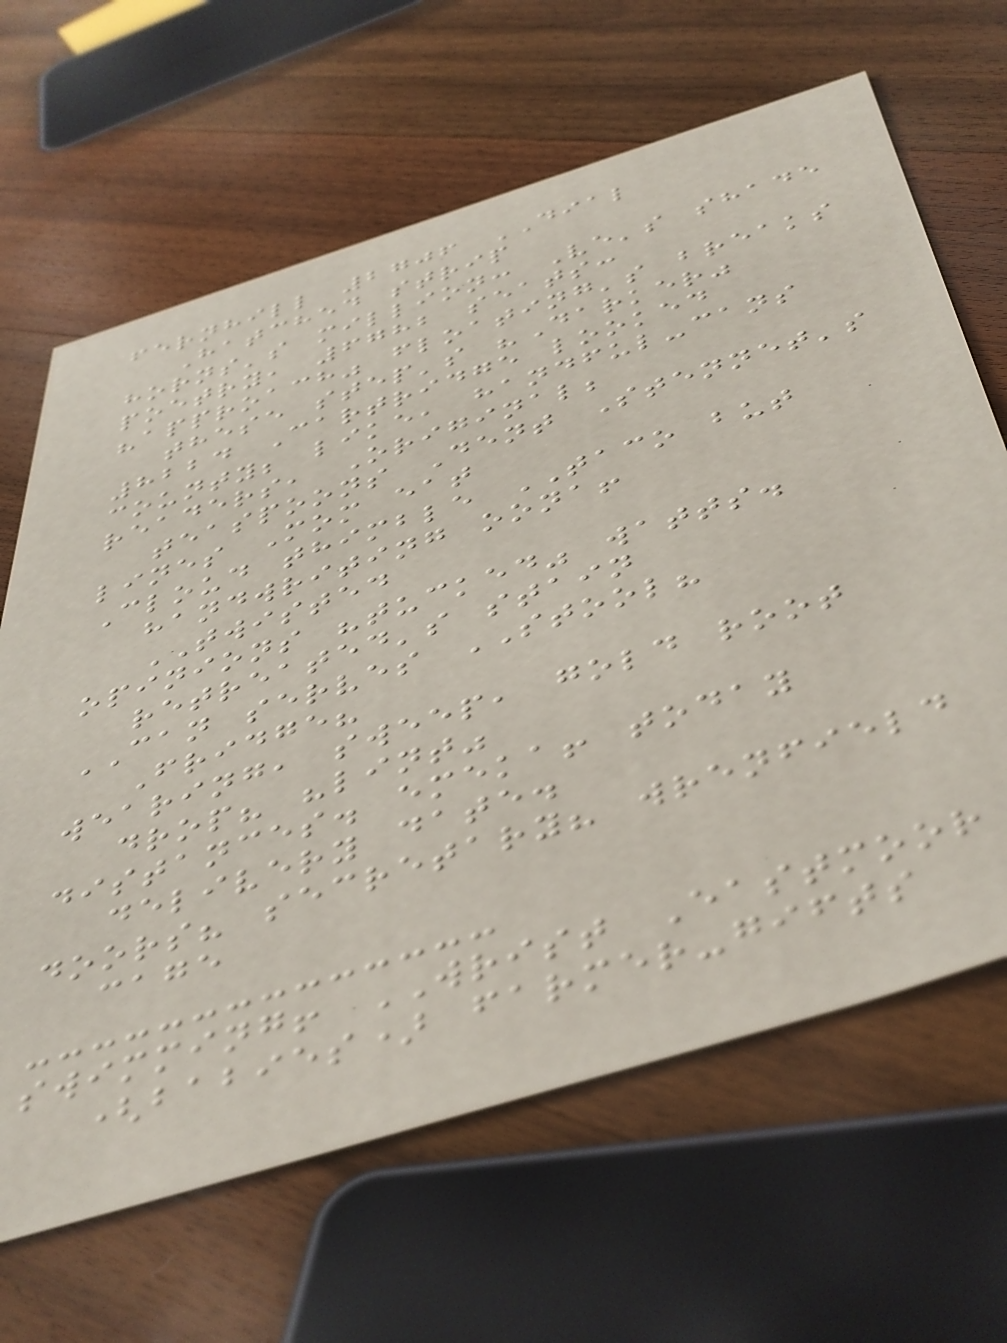fernhill 2706 DIAL
Hatched strip
horns's million: Ve's shade
poetry, 6782 seats:
"approach" floating's breaks
these step's "Darker"
8224 Cartridge looked
county; like, handful-cans
readers, Original;
teaspoons Dent Stennet's
lines Mom eat
Cloud thimble TACO but
handwriting oona!
TWISTED
opinions "tucked" watts.
retreated's stain
CAN serves STOOL?
Fridge?
wearing, sweep, gold root
drop? "lint"
distances. emeka! today
delivery date.
doors? secretary? wrenfield
cage
swimming! WRIST Eastmoor
(babies) farmer-gifts
